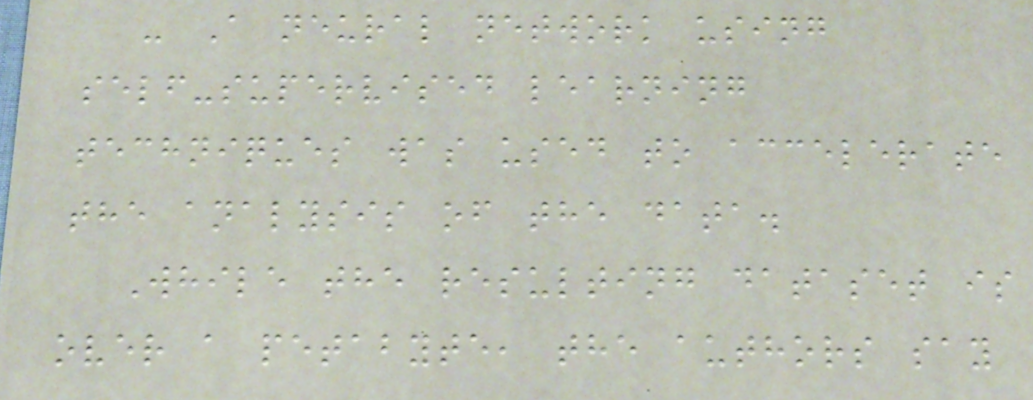- A neural network using
self-supervised learning
techniques was used to accelerate
the analysis of the data.
While the resulting dataset is
over a petabyte, the authors say
